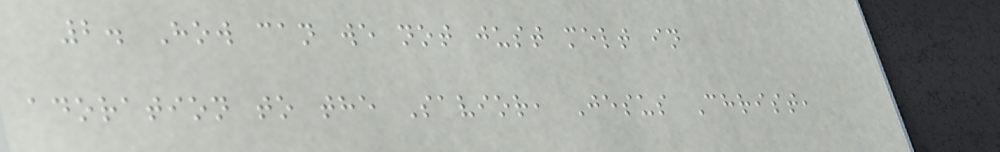2. How can we not just melt in
adoration to the Savior, Jesus Christ,
